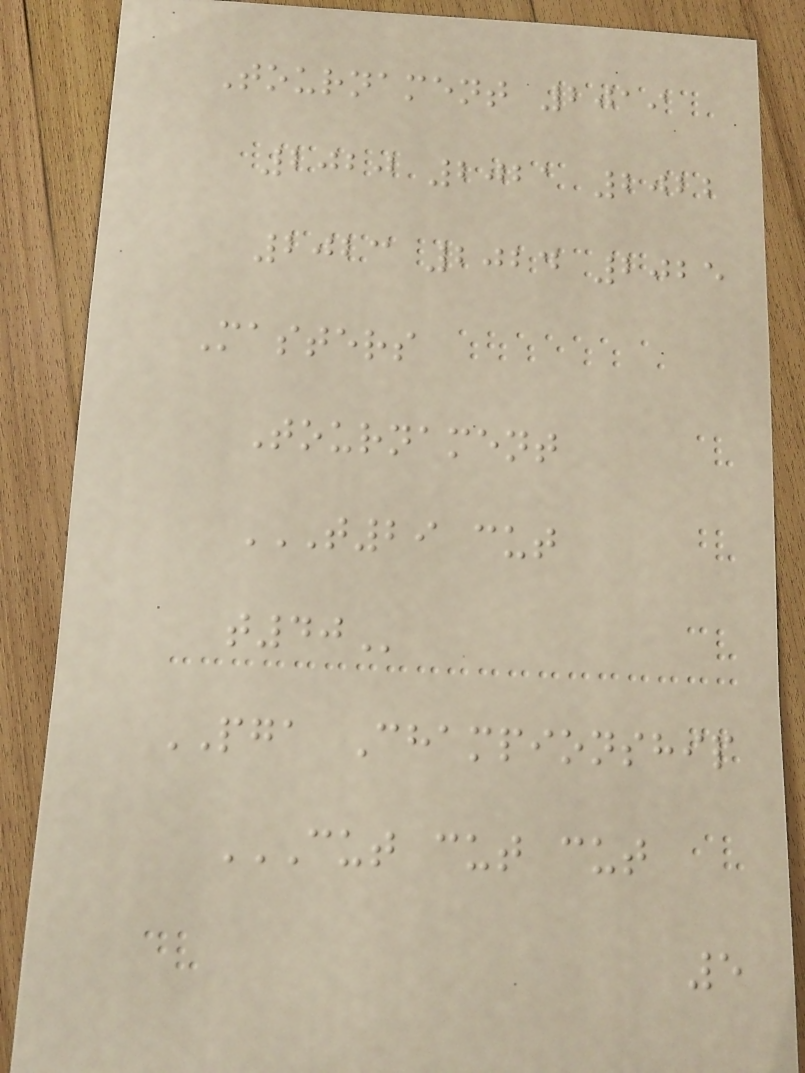Tournament 2019
2020 2021 2022
2023 2024 2025
Masters
Tournament
T29 CUT
T40
PGA Championship
CUT CUT CUT
5
